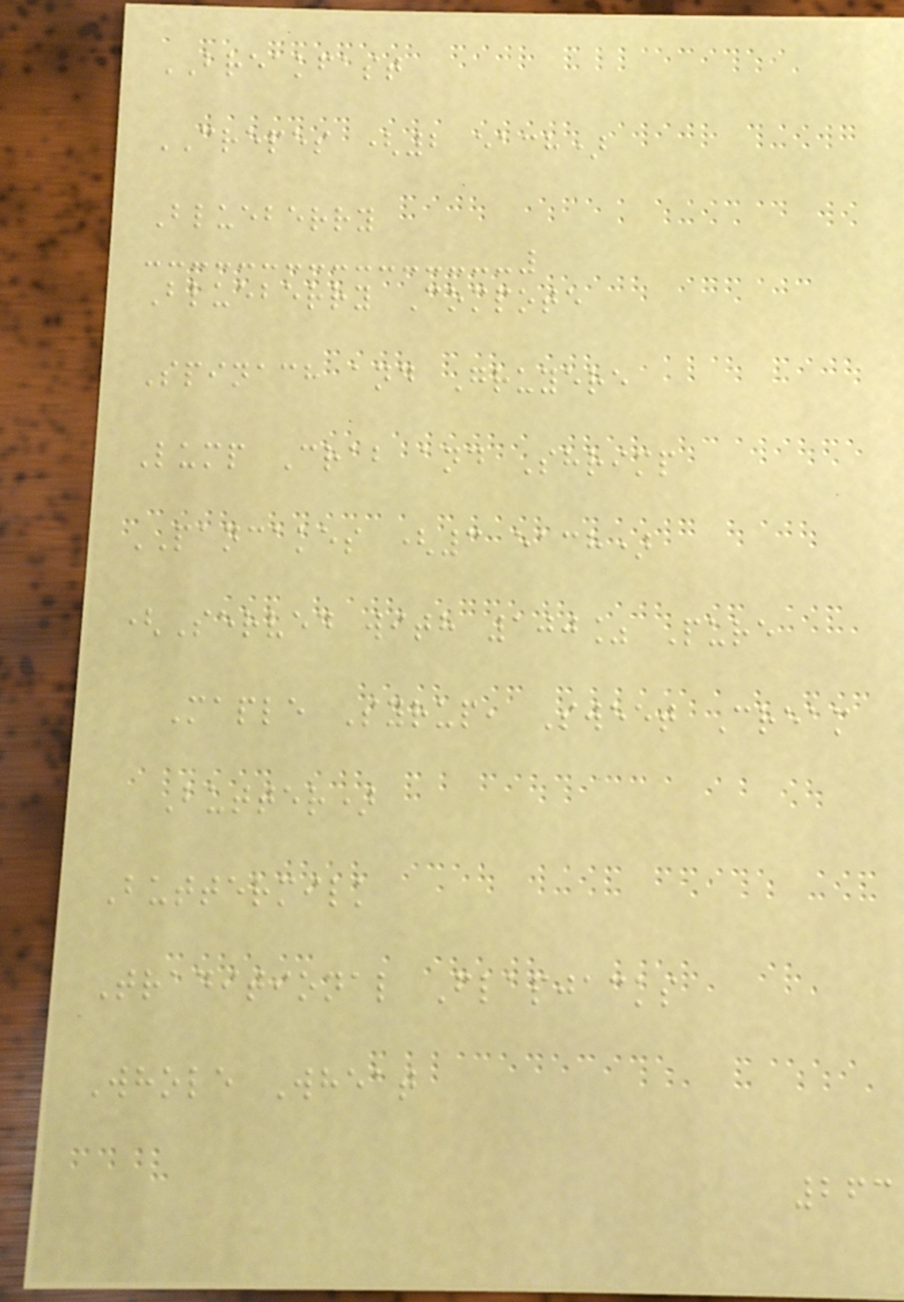BREAKFAST
CREPES (2 each)
Blueberry
Blueberry Compote
Spinach and Gruyere
Lump Crab and Shrimp
PANCAKES (3 each)
(Served with 100% Pure
Maple Syrup, Sweet Cream
Butter)
Buttermilk
Traditional Flapjacks
Whole Wheat
263
